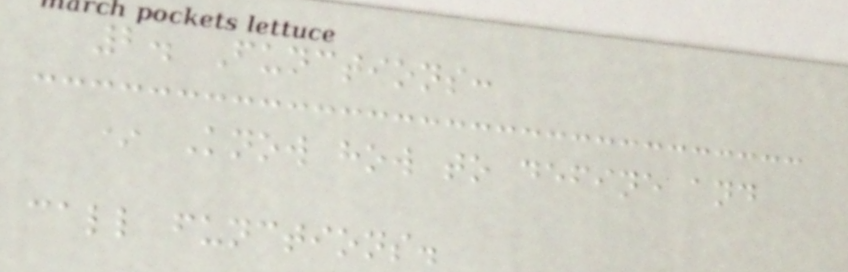2. Functions:
* Know how to define and
call functions.
